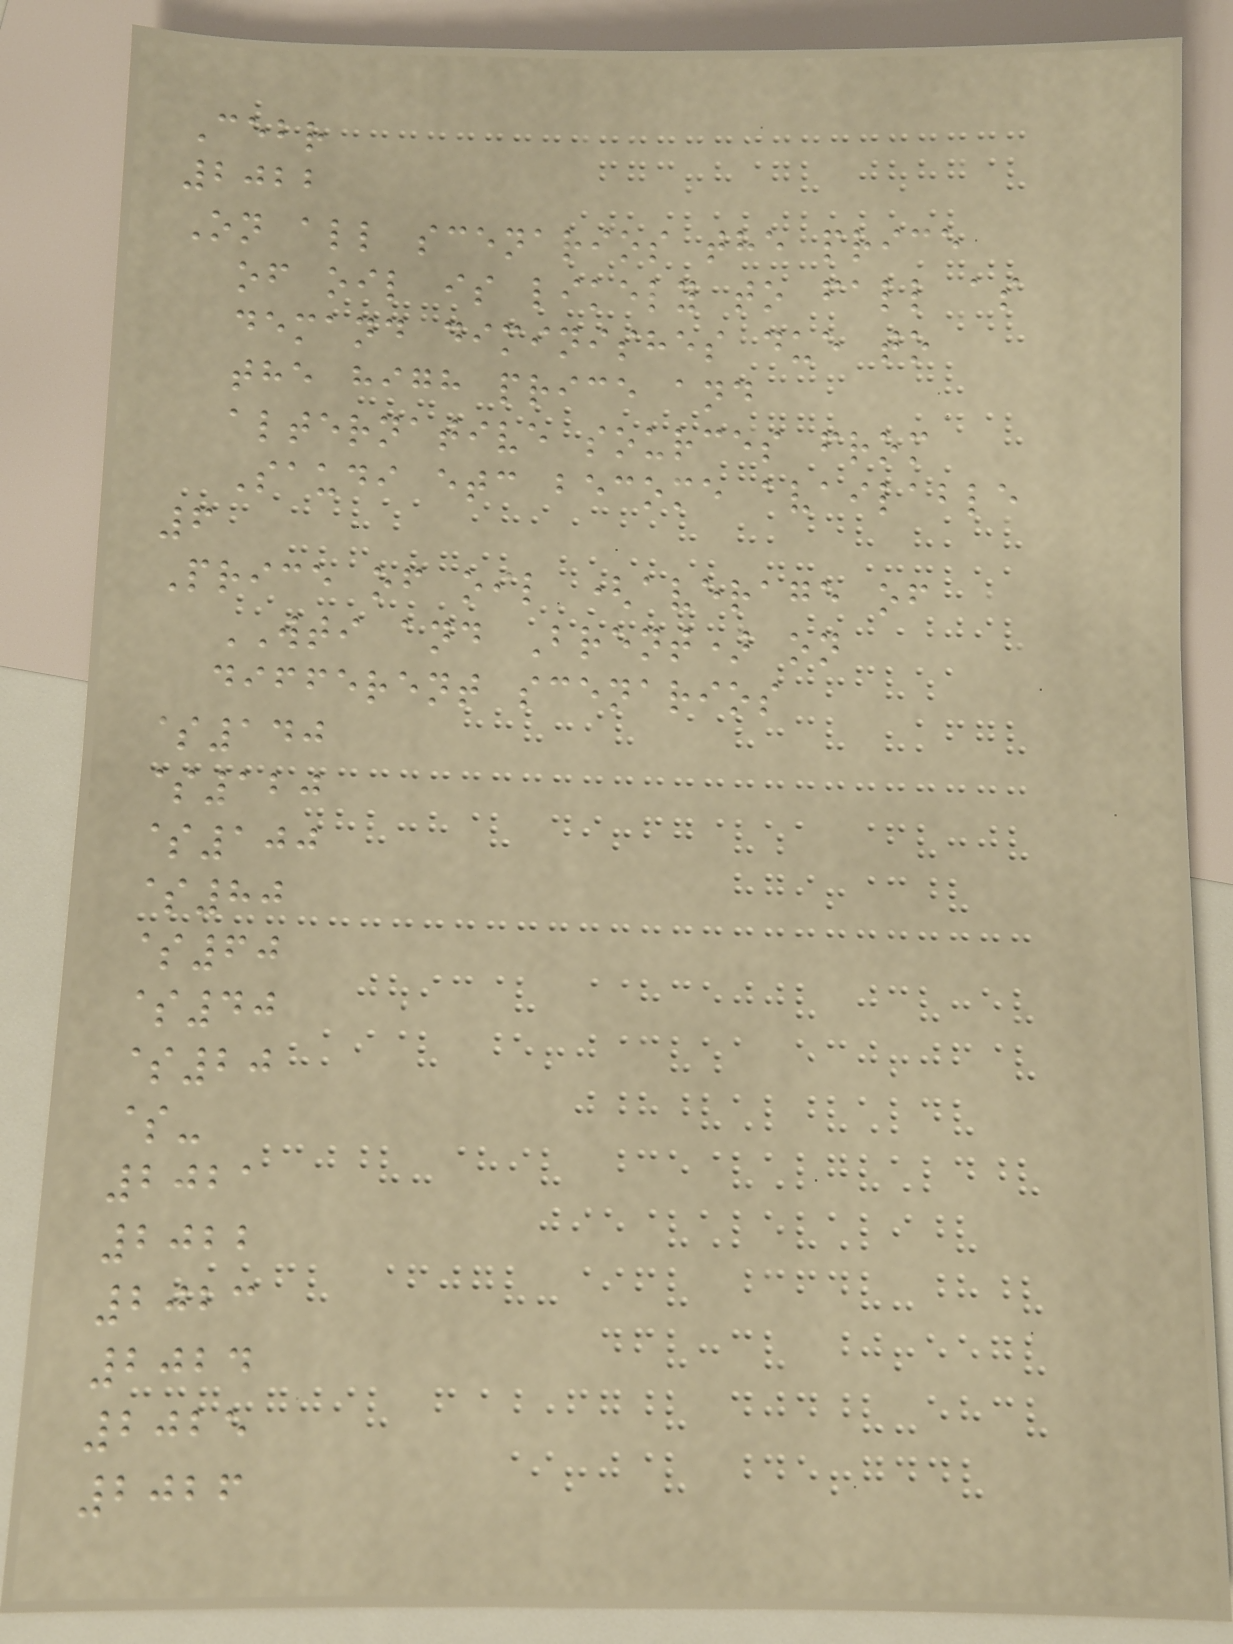Cebr
2022
On all scenarios the price
of oil is likely to fall as
demand diminishes due to
the high price and
alternative sources from
Saudi etc become available
6
Price of oil (average of
WTI and Brent) on
different scenarios
$140
$120
$100
$80
$60
$40
$20
$-
2021
2022
2023
2024
2025
2026
